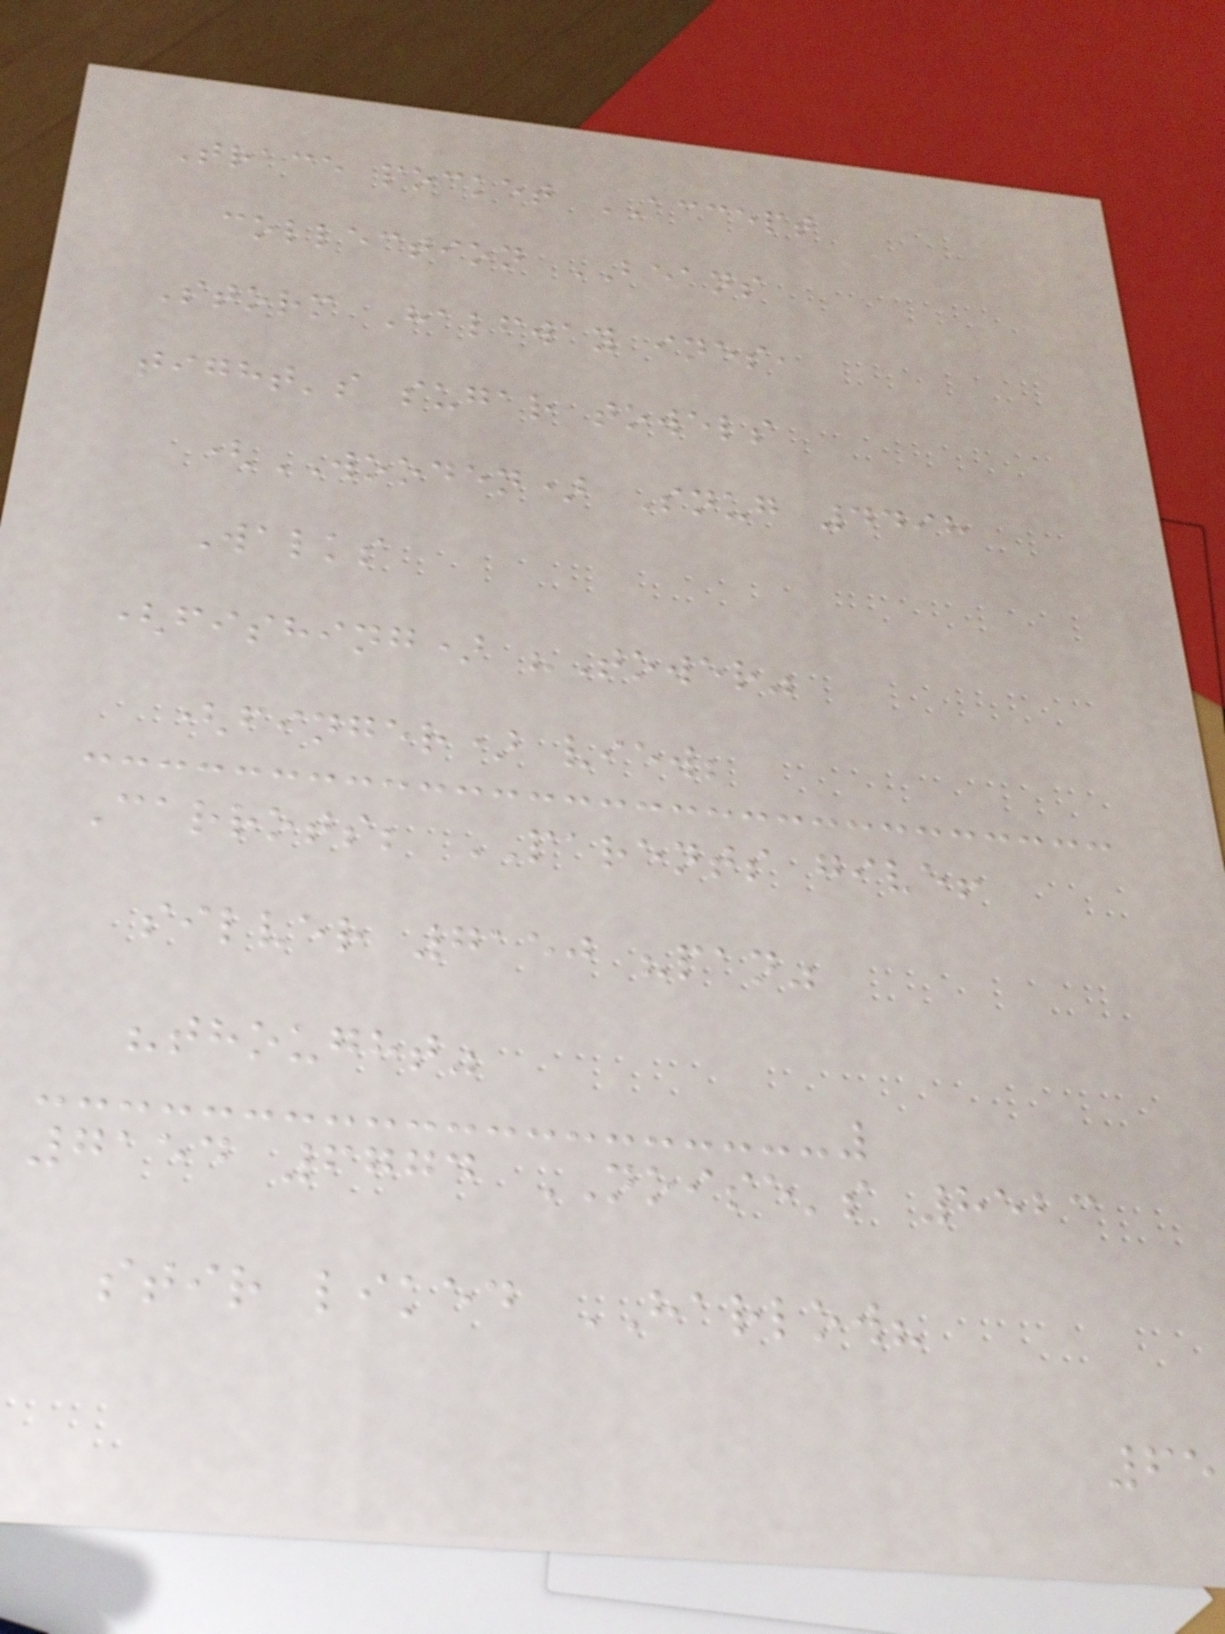Trace pocket ACCEPT
collection BEANS
Storm Halfway ines,
tight's sugar towels
(WOODEN) Snug 4498
Walks
(fishing) "Tower"
(finger) view;
Carrots; PARENTS give!
silver 7150 "pan"
"thought"
7154 6774 NOISE's 8523
stir liked HARLOW?
65
